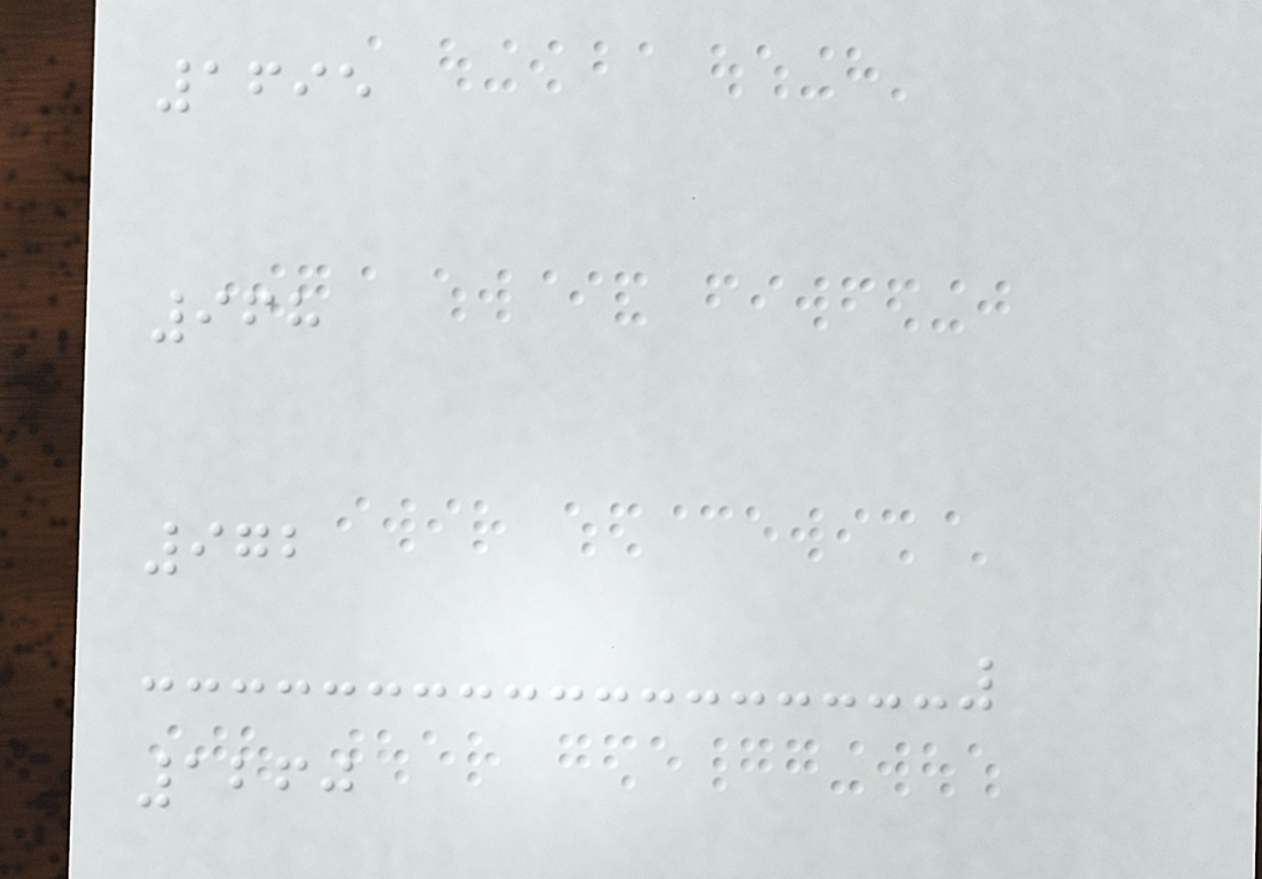1695
968
972
1260
